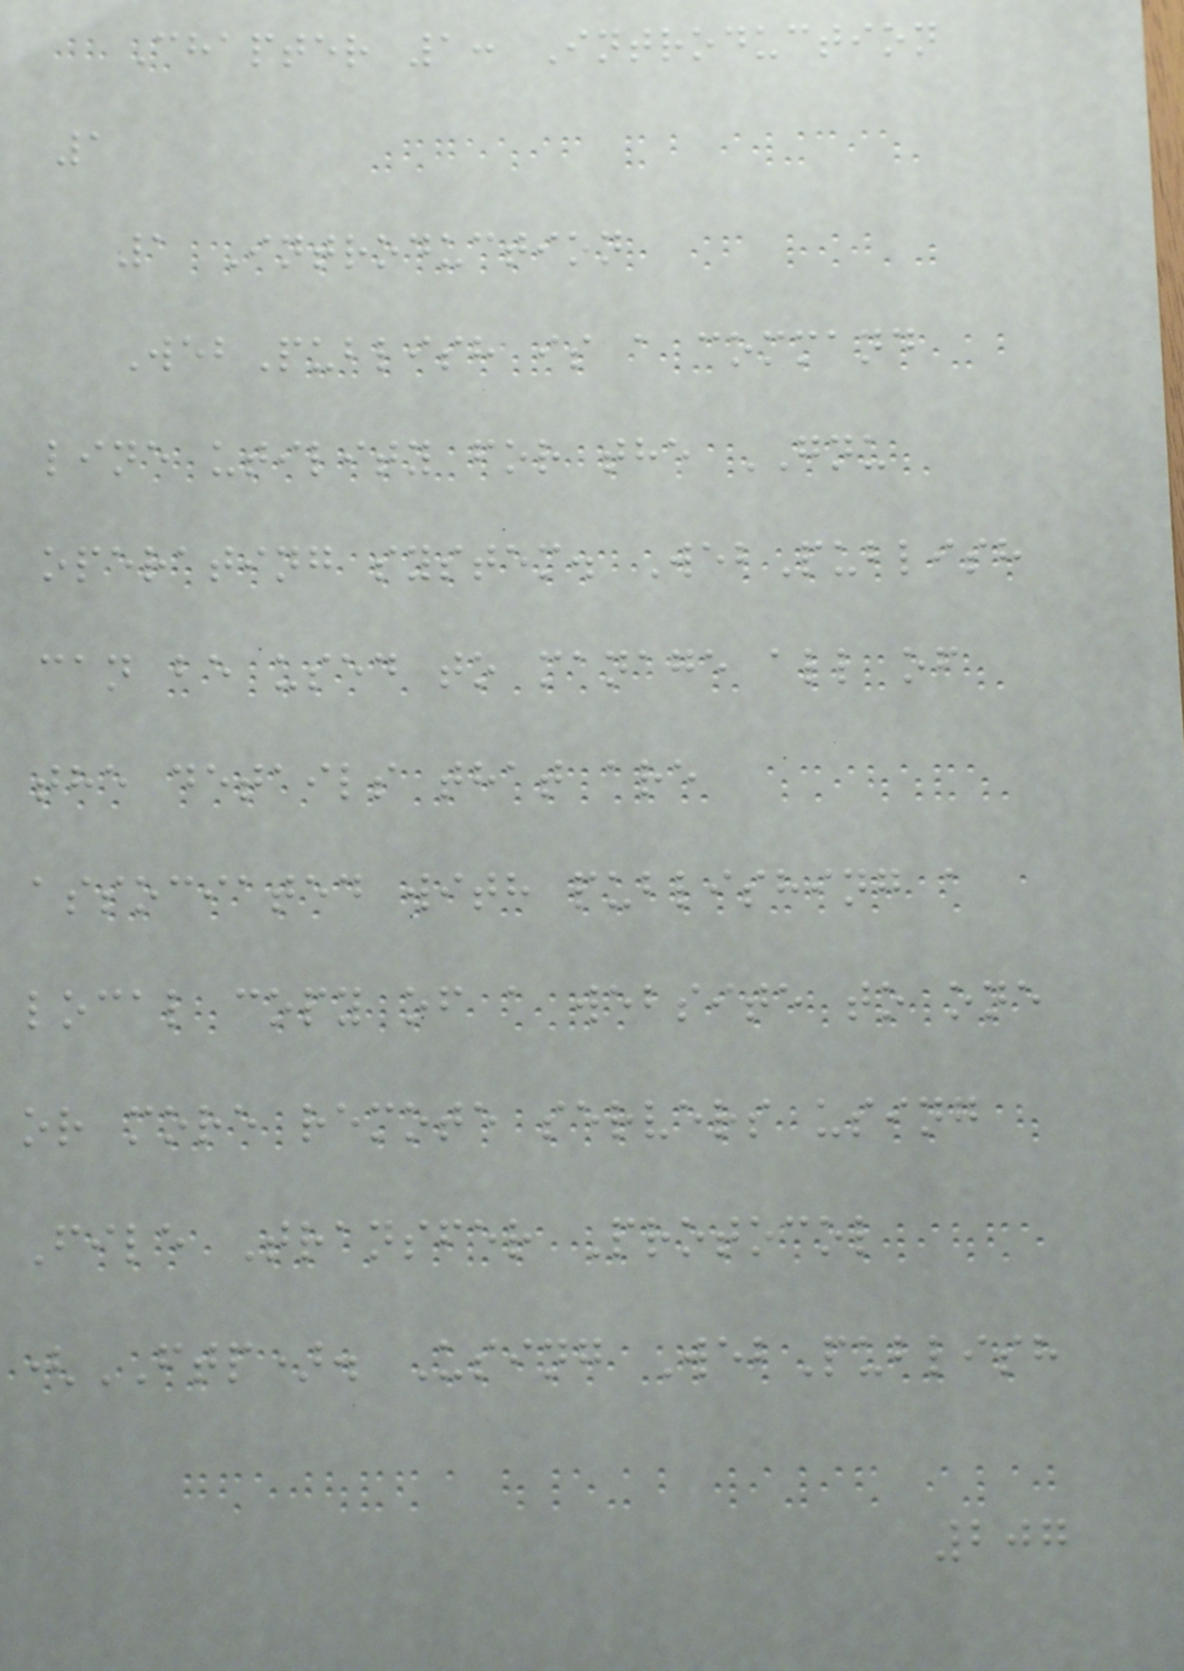Chapter 1: Introduction
1
1 Introduction
WebPublish is a command
line utility for the GNU
operating system. WebPublish
can be used to manage all of
the details that are
associated with publishing a
local copy of a website to one
or more remote servers using
File Transfer Protocol
(FTP). Using WebPublish
207
